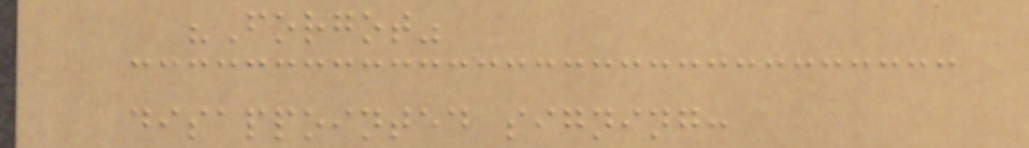"Forgot"
disappointed signing:
